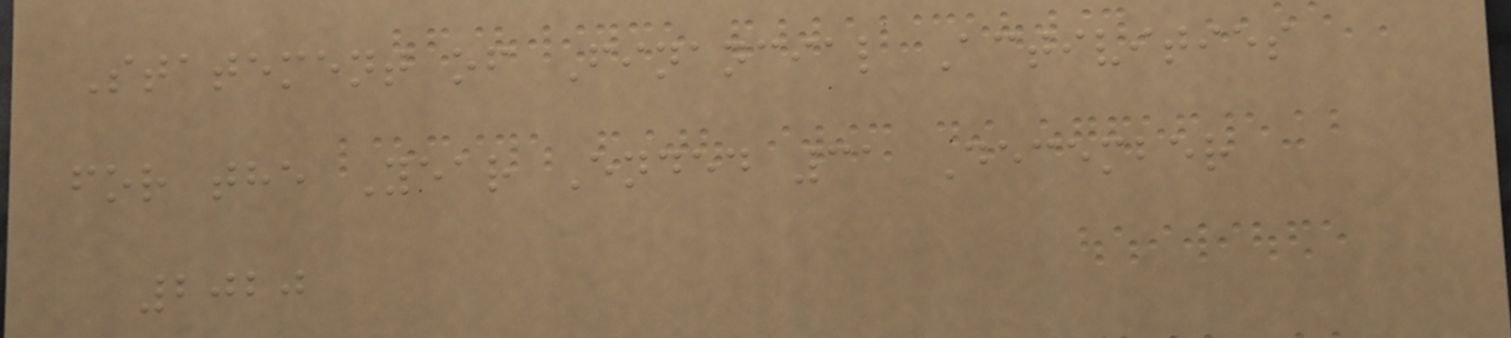Statement of Financial Activities
for the Year Ended 31 December
2020
